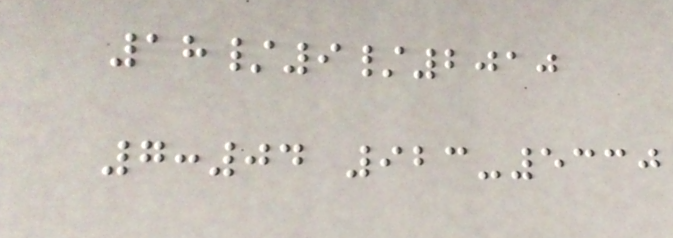18/9/2010
7:04 923-5330
